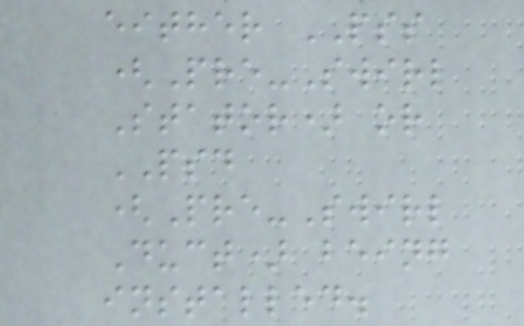either PSS
(Pre-Swirl
Stator) or
PSD
(Pre-Swirl
Duct) being
installed.
